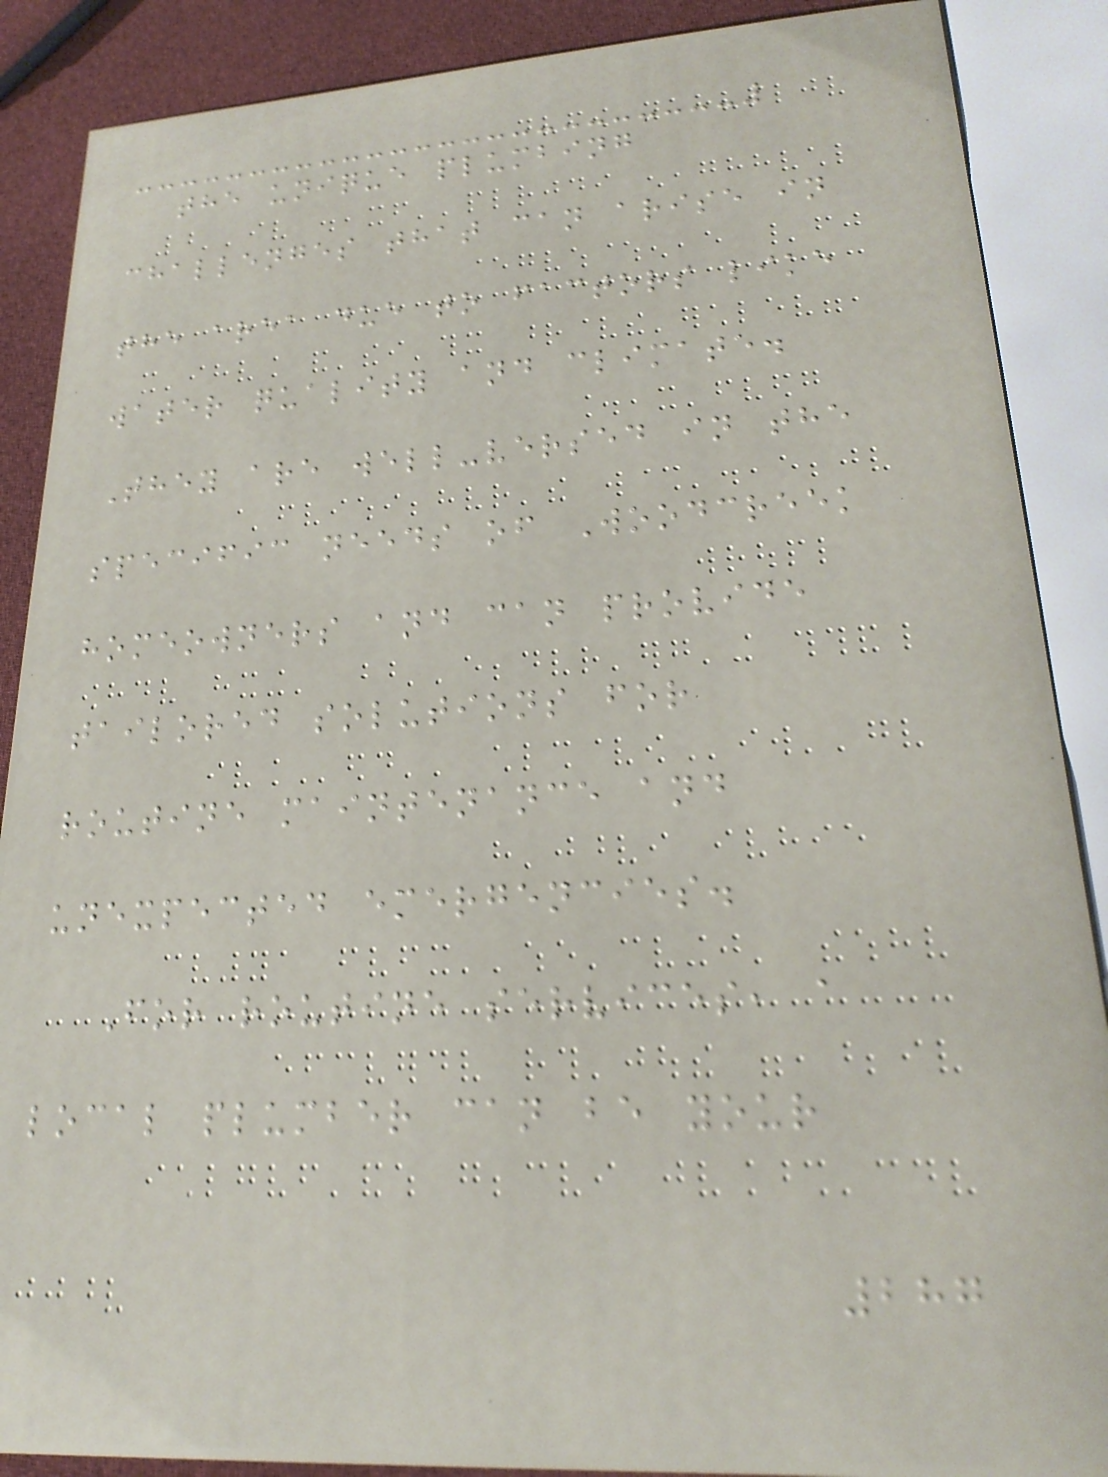the unique plumbing
challenges that can arise in
the area due to factors like
water quality and climate.
They are well-versed in the
specific needs of Woodcreek
homeowners and can provide
tailored solutions for
routine maintenance and
unexpected emergencies.
For routine services, a
local plumber can be your
287
